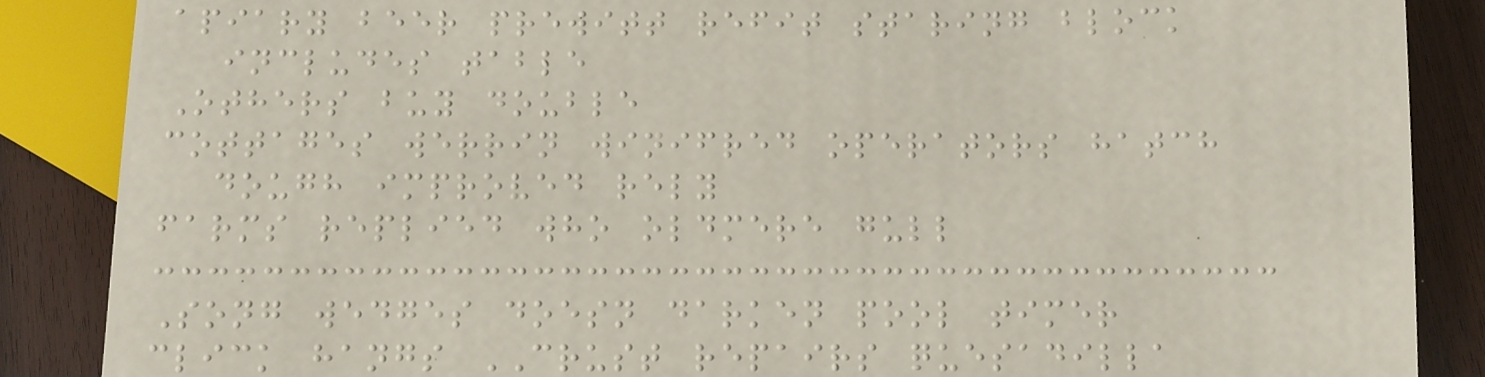apiary beer prewitt refit staring block
includes table
Others buy double
cottages werrin winifred operators hatch
dough improved rely
farms replied who oldmere gull
Song wedges doesn darken pool timer
click hangs CRUST repairs quesadilla
